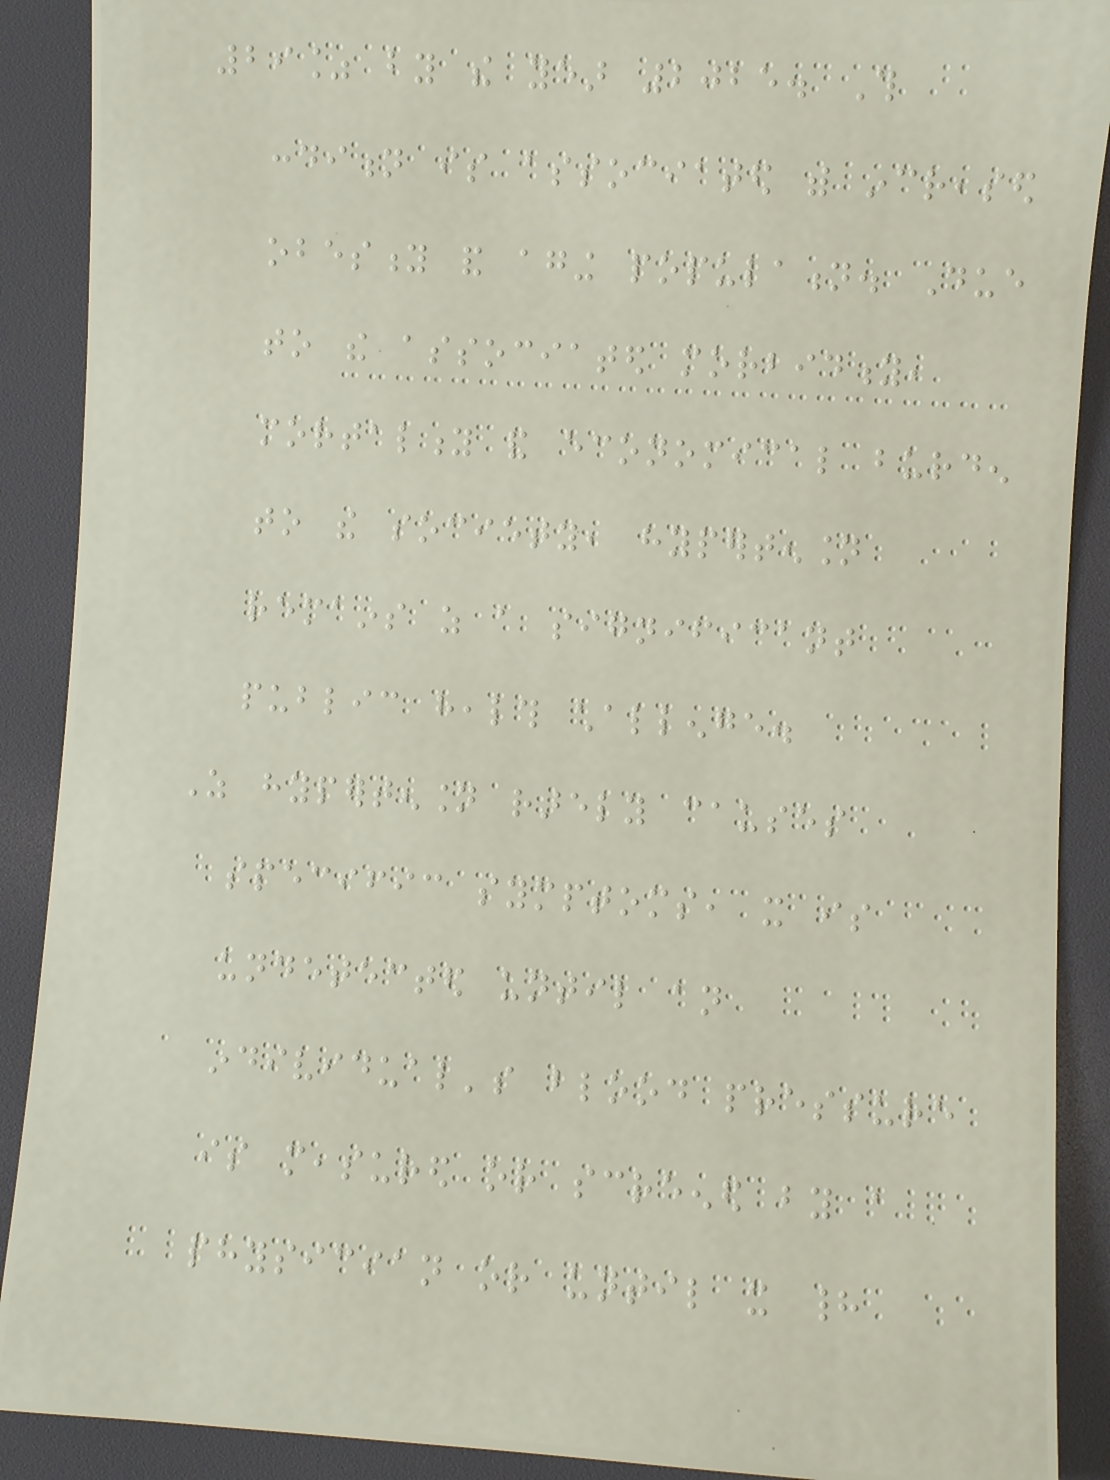29% by the year 2025. This
condition is associated with increased
obesity and aging population. Due
to the associated morbidity,
mortality and economical burden
to the society, hypertension
remains as a significant
public health challenge.
As hypertension rarely causes
specific symptoms, it is
undetected until an
individual's blood pressure
is measured or screened by a
physician or until it had
